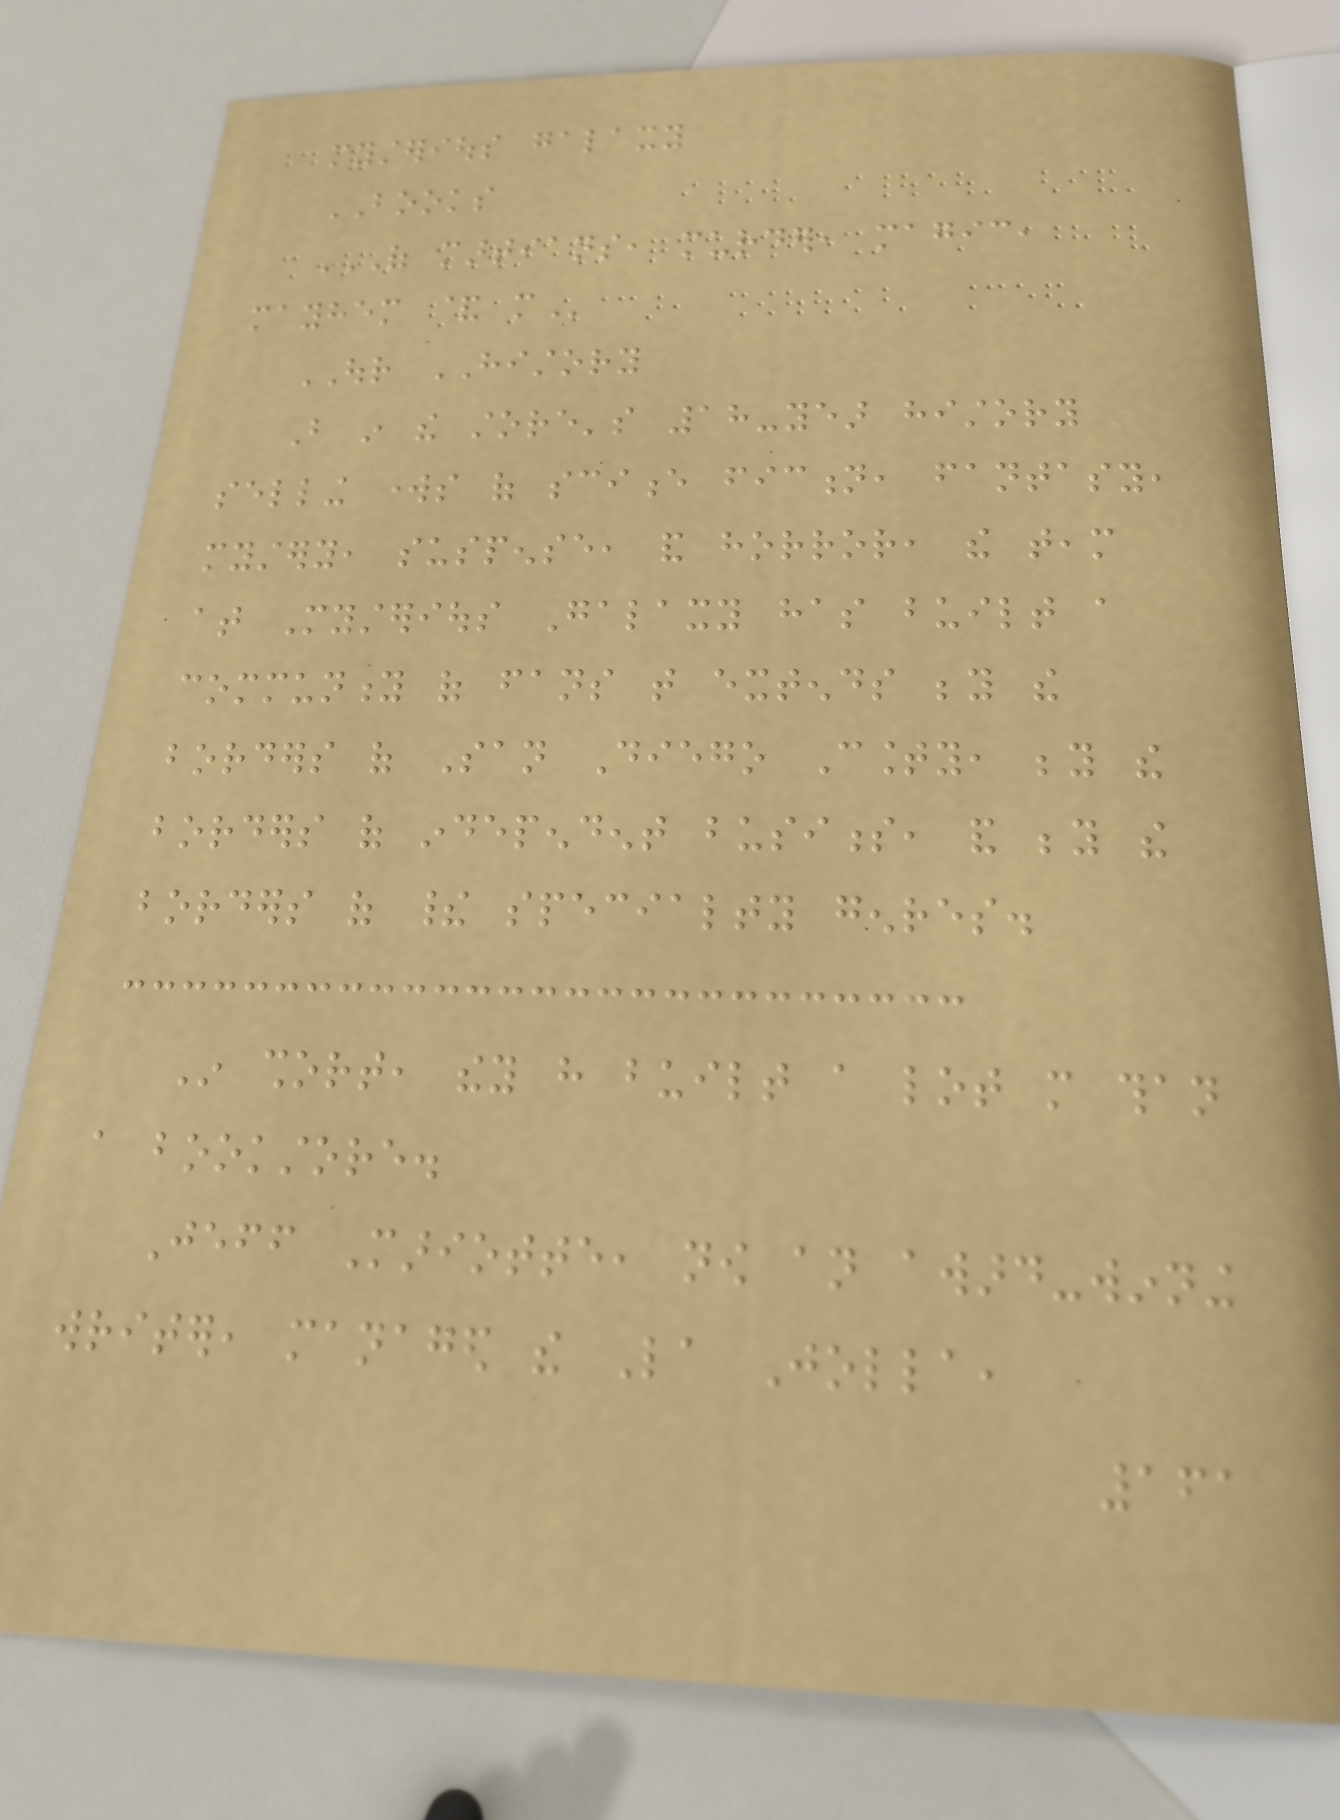mysterious galaxy
BOOKS
OF MARTIANS, MURDER, MAGIC,
MAYHEM & MORE
OUR HISTORY
But in the store's 18-year history
selling works of science fiction, fantasy,
mystery, suspense, and horror, the team
at Mysterious Galaxy has built a
community of fans that extends beyond the
borders of San Diego County, beyond the
borders of independent business, and beyond the
borders of their specialty genres.
In short, they have built a lot more than
a bookstore.
Jeff Mariotte, now an award-winning
writer, managed the La Jolla,
161
